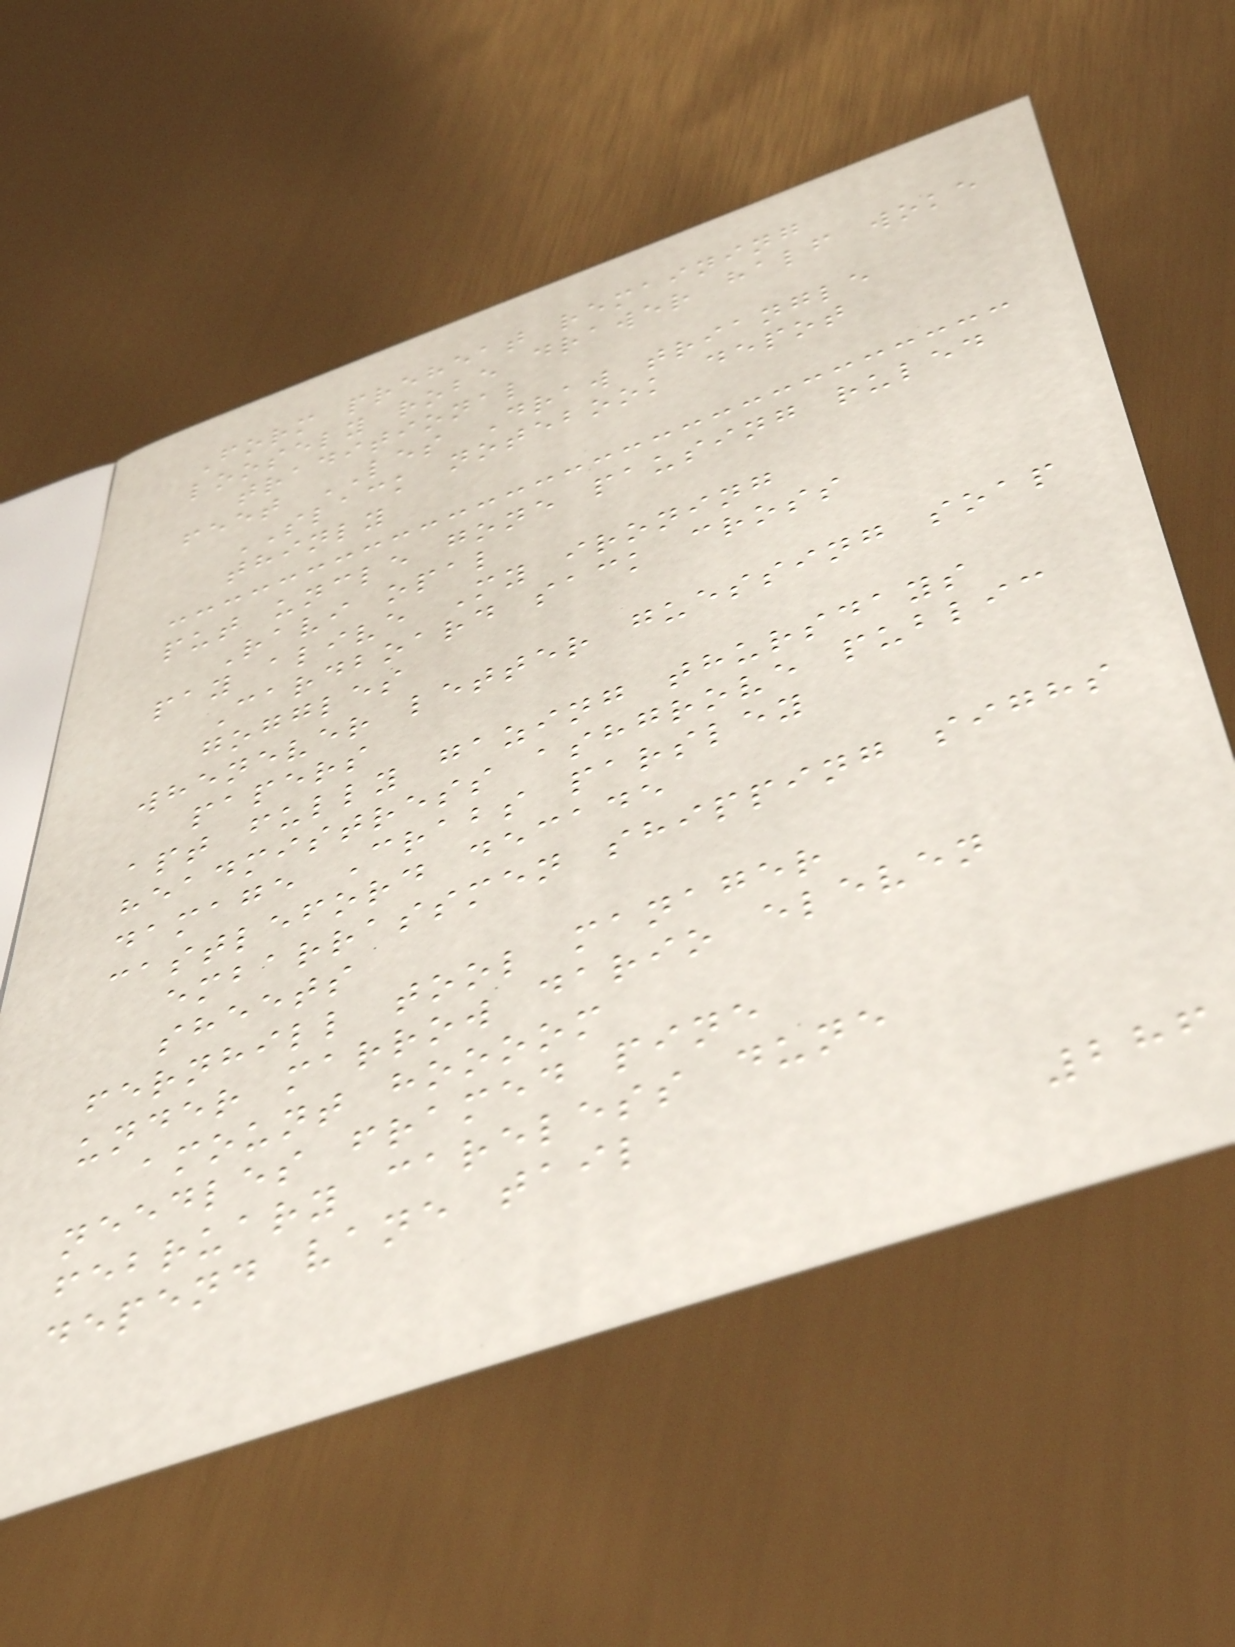Form preheat remaining
loosely robe drawer half woke
traditional
feet LES Draw triangle
SLACK notebook depot
thinly
put uncle gone pausing ruled
Ravi opal
pay alive My ironing
Cardboard sack cross
goggles
whenever letter guessing soap
papers
apt fully gazing thursdays
headmistress ashgrove public
damage Crabs parsley
castleford decade
embarrassmen shipping sighs
sheets
fernhill tool manager
under marrow dario eleven
amount hoooom
needles framed pine
february careless dune
depend vane tail
286
